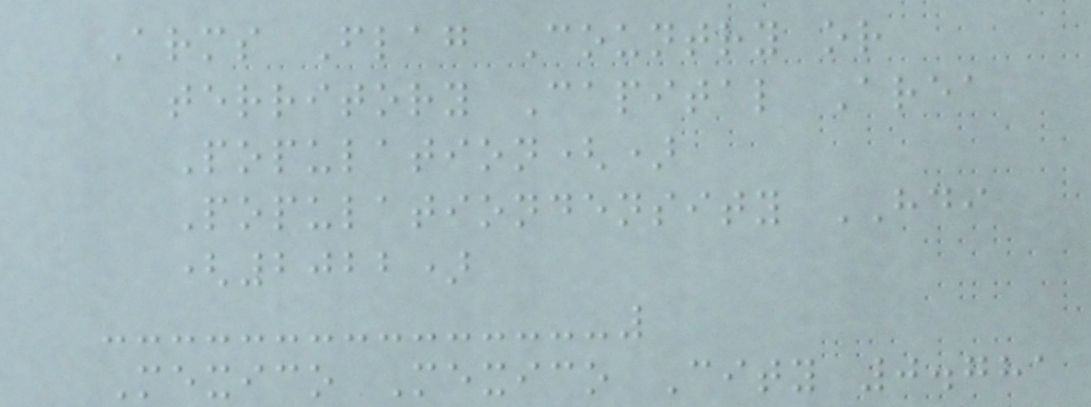Arms Flag Country or
territory Capital Area
Population()
Populationdensity HDI
(2022)
Mexico Mexico City 0.781
